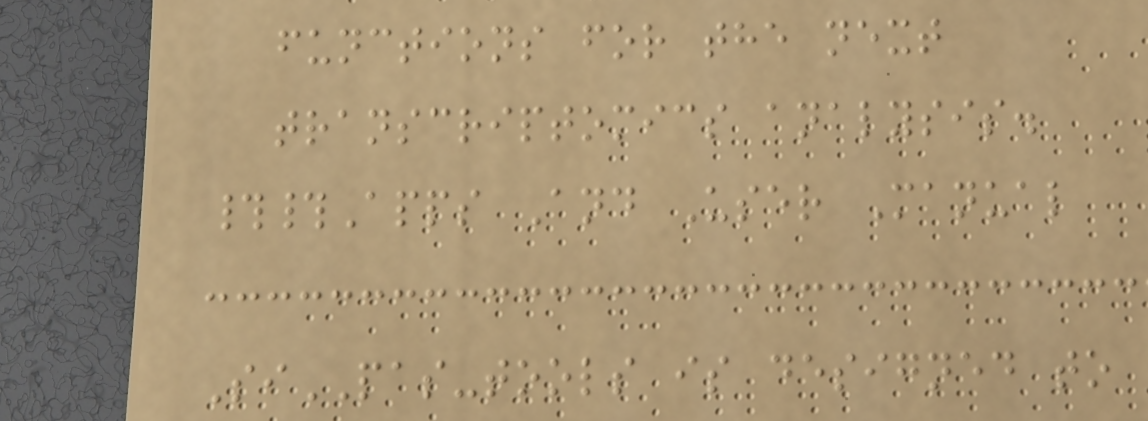functions for the next
transcriptomics analysis.
##Apps And User Manual
SiPAS-tools is designed to
